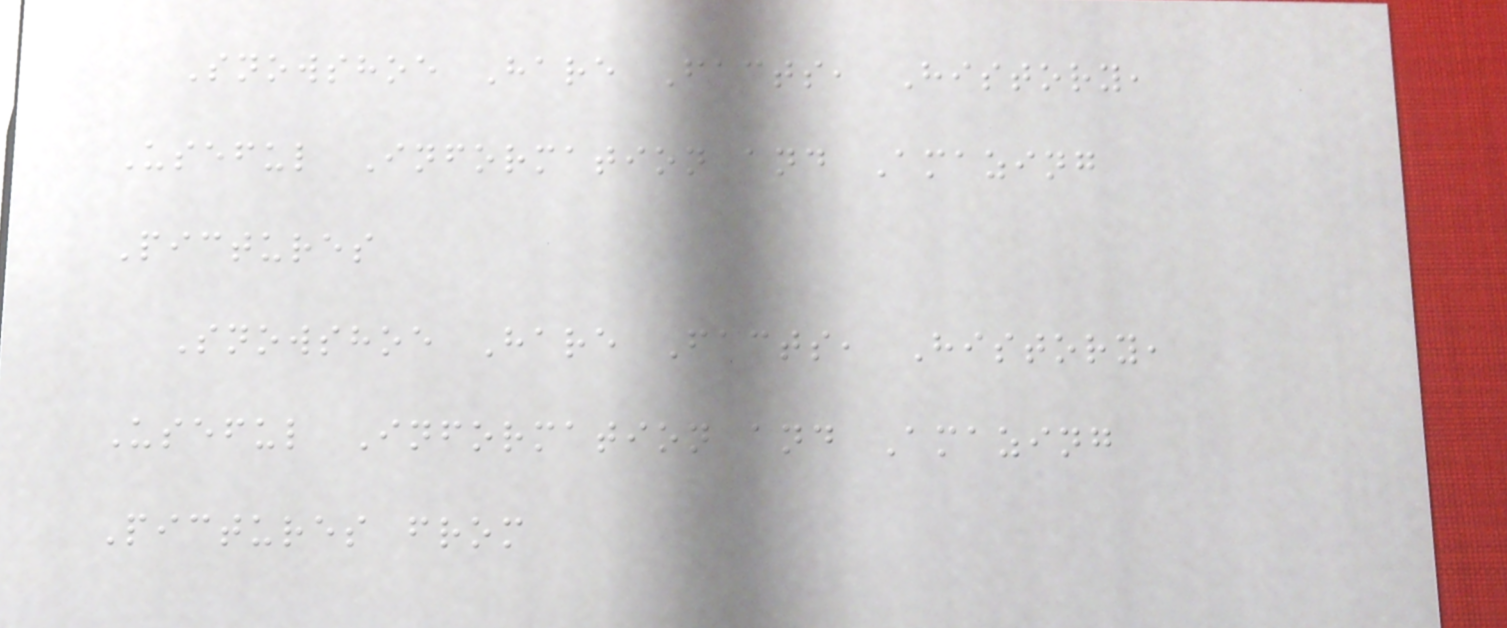Snowshoe Hare Facts, History,
Useful Information and Amazing
Pictures
Snowshoe Hare Facts, History,
Useful Information and Amazing
Pictures from
